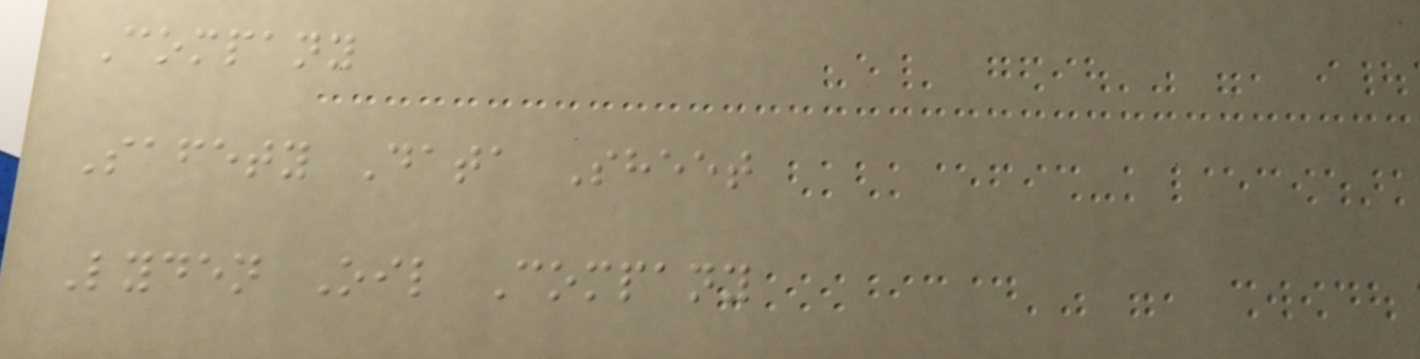Company
Safety Data Sheet
Lyden Oil Company
